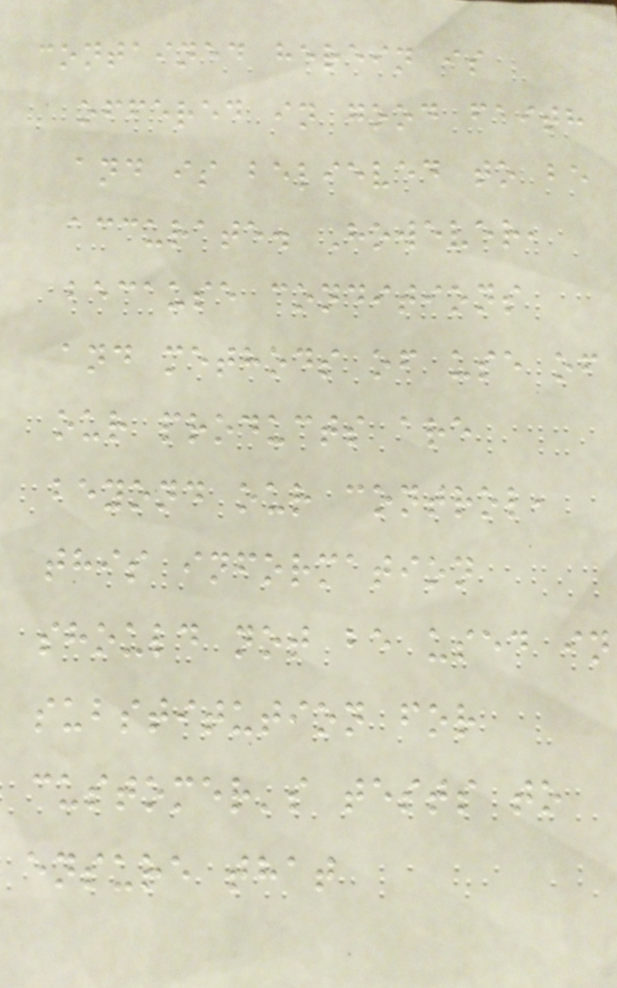contained herein is
offered in good faith
and is believed to be
accurate. However,
because conditions
and methods of use of
our products are
beyond our control,
this information
should not be used in
substitution for
customer's tests to
ensure that
